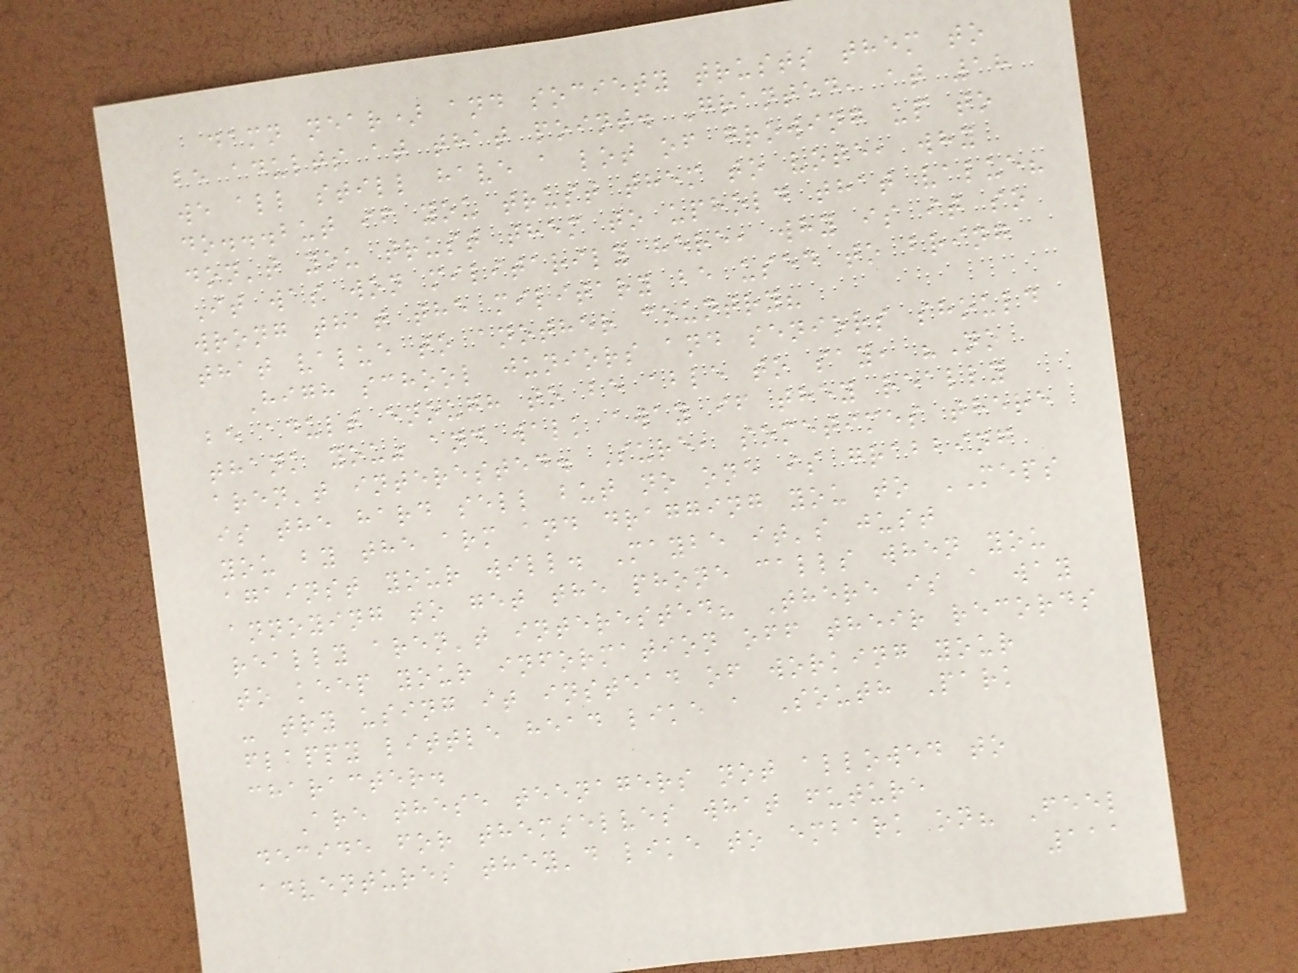damn near) and society trusts them to
be adults at that point. Granted, at 18
we all still have a lot of growing up to
do...but if you trust them to vote, why
don't you trust them to uphold that value?
It was won militarily here, why is it so
wrong that the military be used to bring
that value to another country?
High school juniors and seniors should
be adult enough to be able to say, "No
thank you" and walk away if they really
aren't interested. Sure, sometimes there
is the hard sell but no one is grabbing
you by the arm and dragging you to MEPS
against your will. Maybe it's just
annoying to get the phone calls when you
really aren't interested? There is a way
to keep your information off their records
- try using it instead of working your
flappy little head like a South Park
character.
Are these teenagers not allowed to
decide for themselves what future
adventures they'd like to embark on? Feel
111
